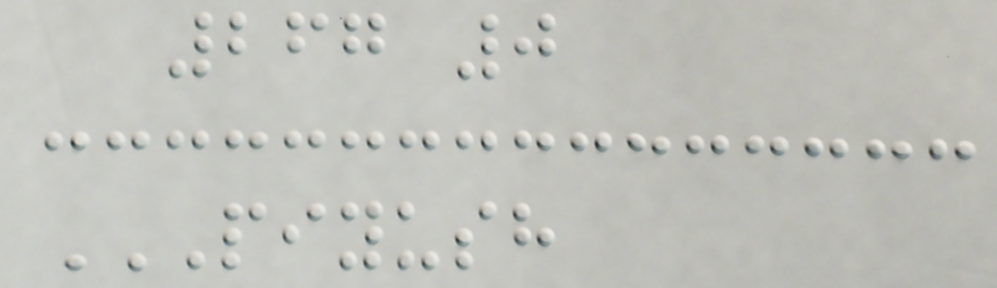267 0
PIYUSH
